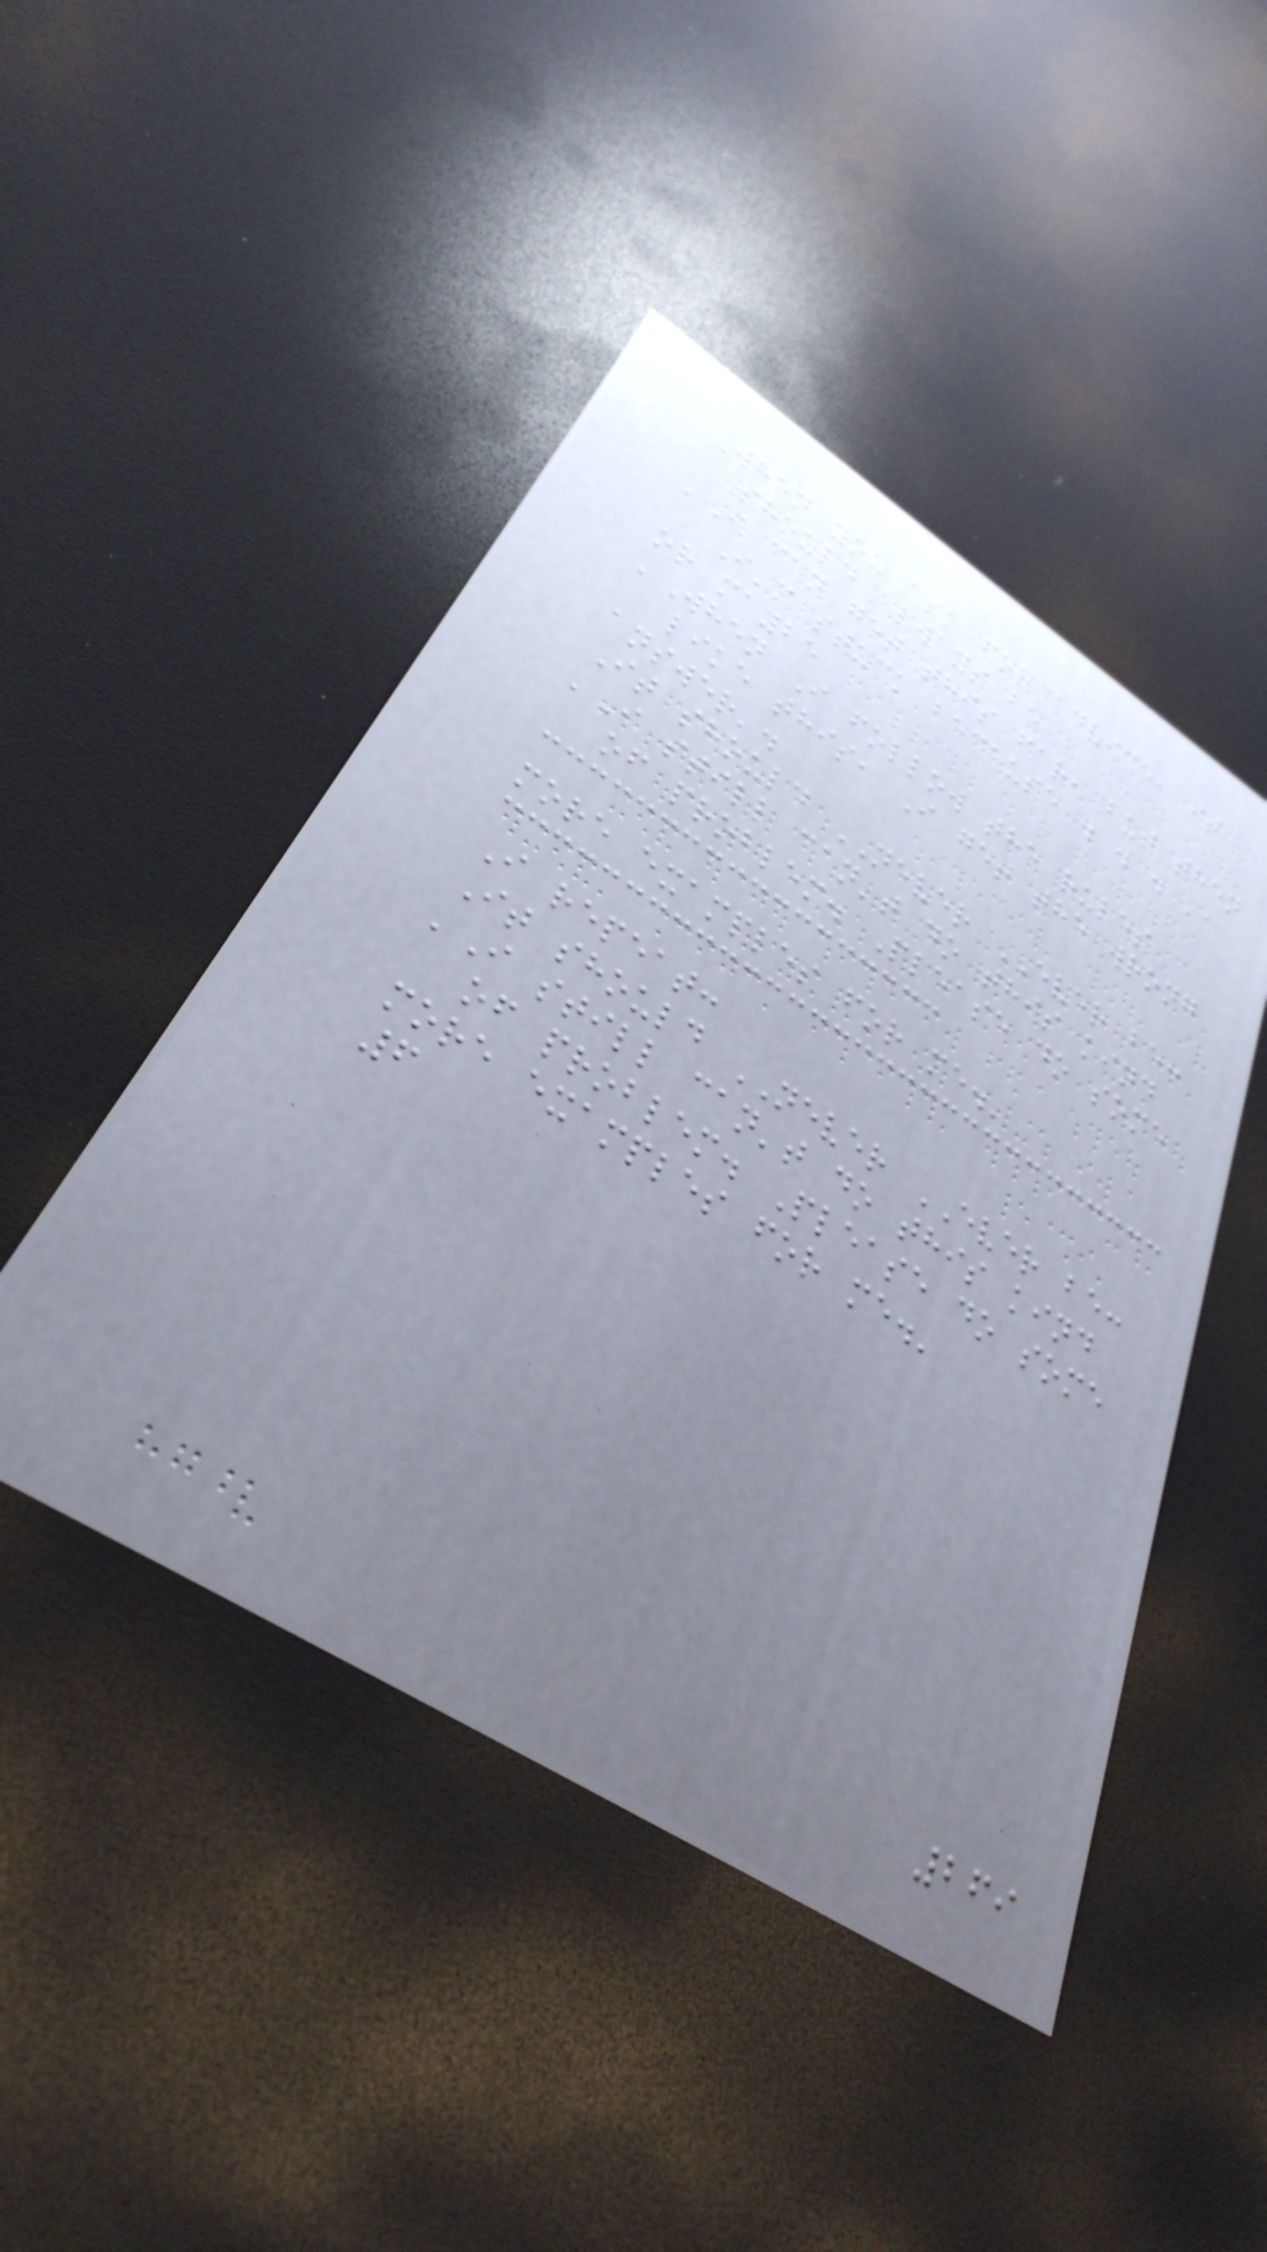When you ask for advice, it
should always be
'I can get this far, but then
I'm stuck because . . . ',
or maybe
'When I follow the rules
like this, I get the wrong
answer'.
It should NEVER EVER be:
'I still can't do this kind
of problem. Please do some
more examples for me.'
I repeat:
It should NEVER EVER be:
'I still can't do this kind
of problem. Please do some
more examples for me.'
6
269
